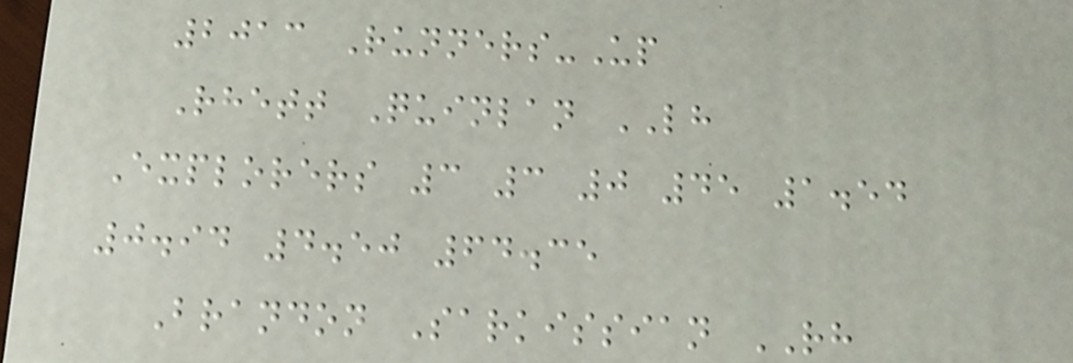2013 Runners-Up
Rhett Quinlan LH
Explorers 3 3 0 45 1.54
0.94 4.50 64.35
Brandon Sarkissian RH
